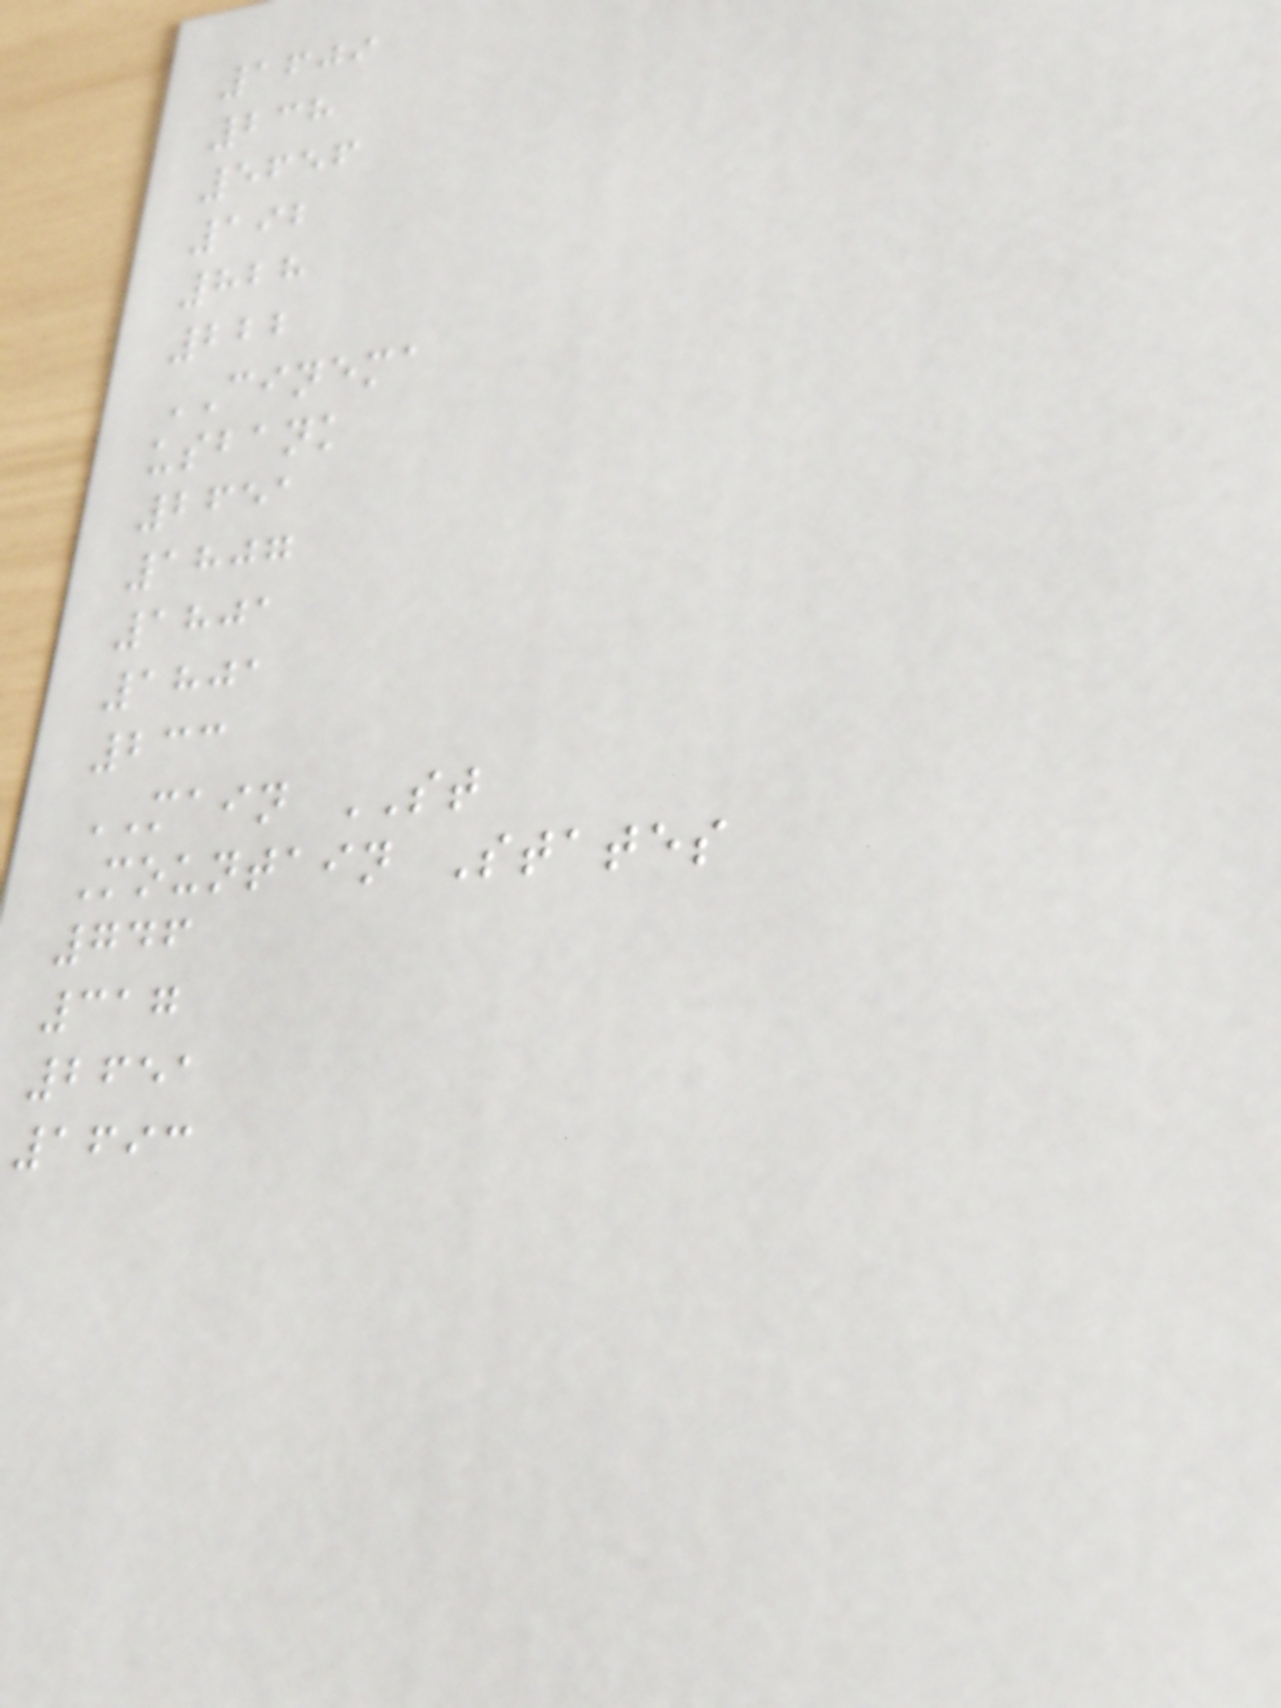1609
238
5656
192
828
222
CINEMA
usbank
2651
1807
1801
1801
233
MAIN ST
Mountain States
746
317
2651
1693
